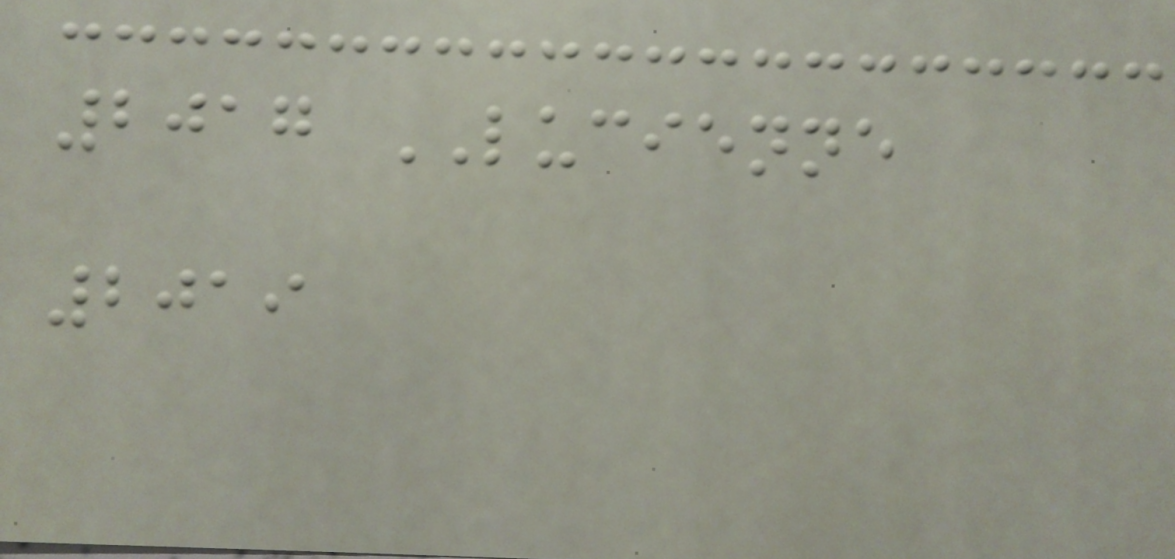2017 LUCIENNE
2019
